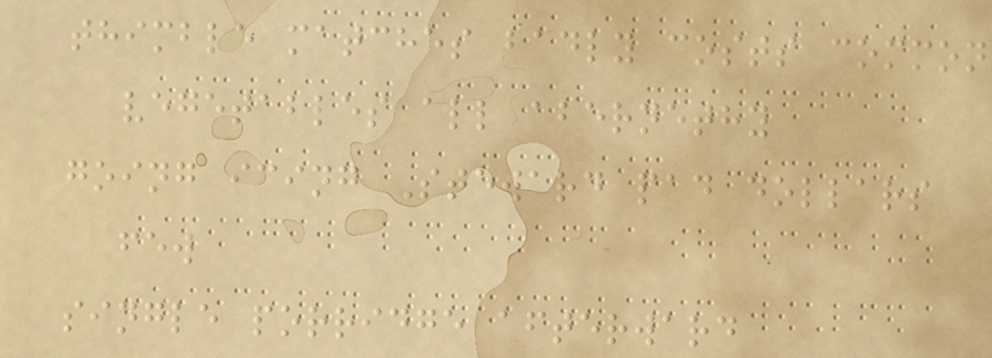thimble matches badly costs common
vegetables all abernethy
going icing Steward pad dollars
few
single porridge afterward
